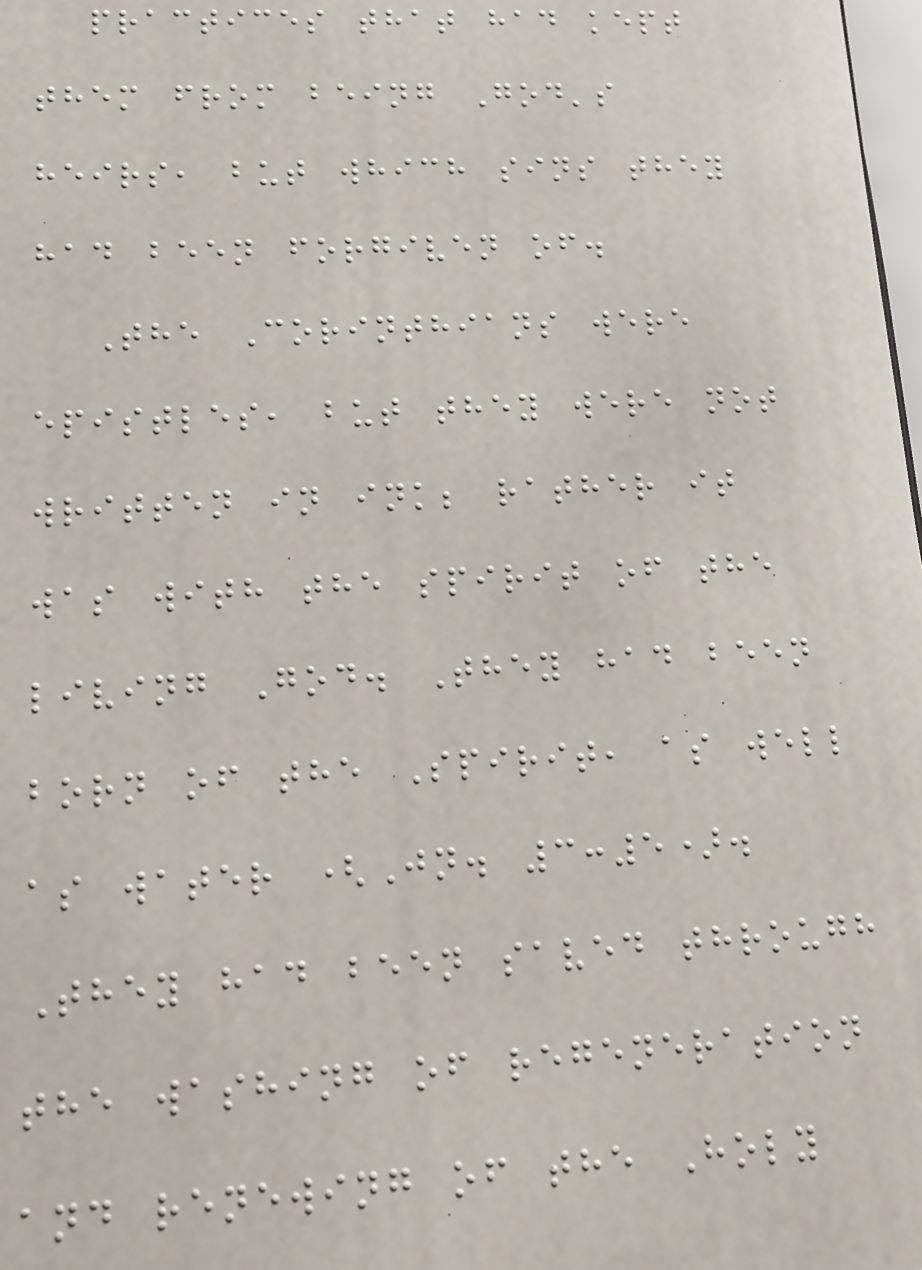practices that had kept
them from being God's
heirs, but which sins they
had been forgiven of.
The Corinthians were
epistles, but they were not
written in ink; rather it
was with the spirit of the
living God. They had been
born of the Spirit, as well
as water (Jn. 3:5).
They had been saved through
the washing of regeneration
and renewing of the Holy
